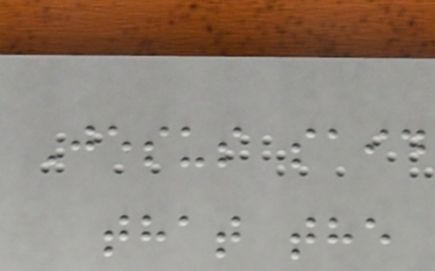Jesus said
that the
